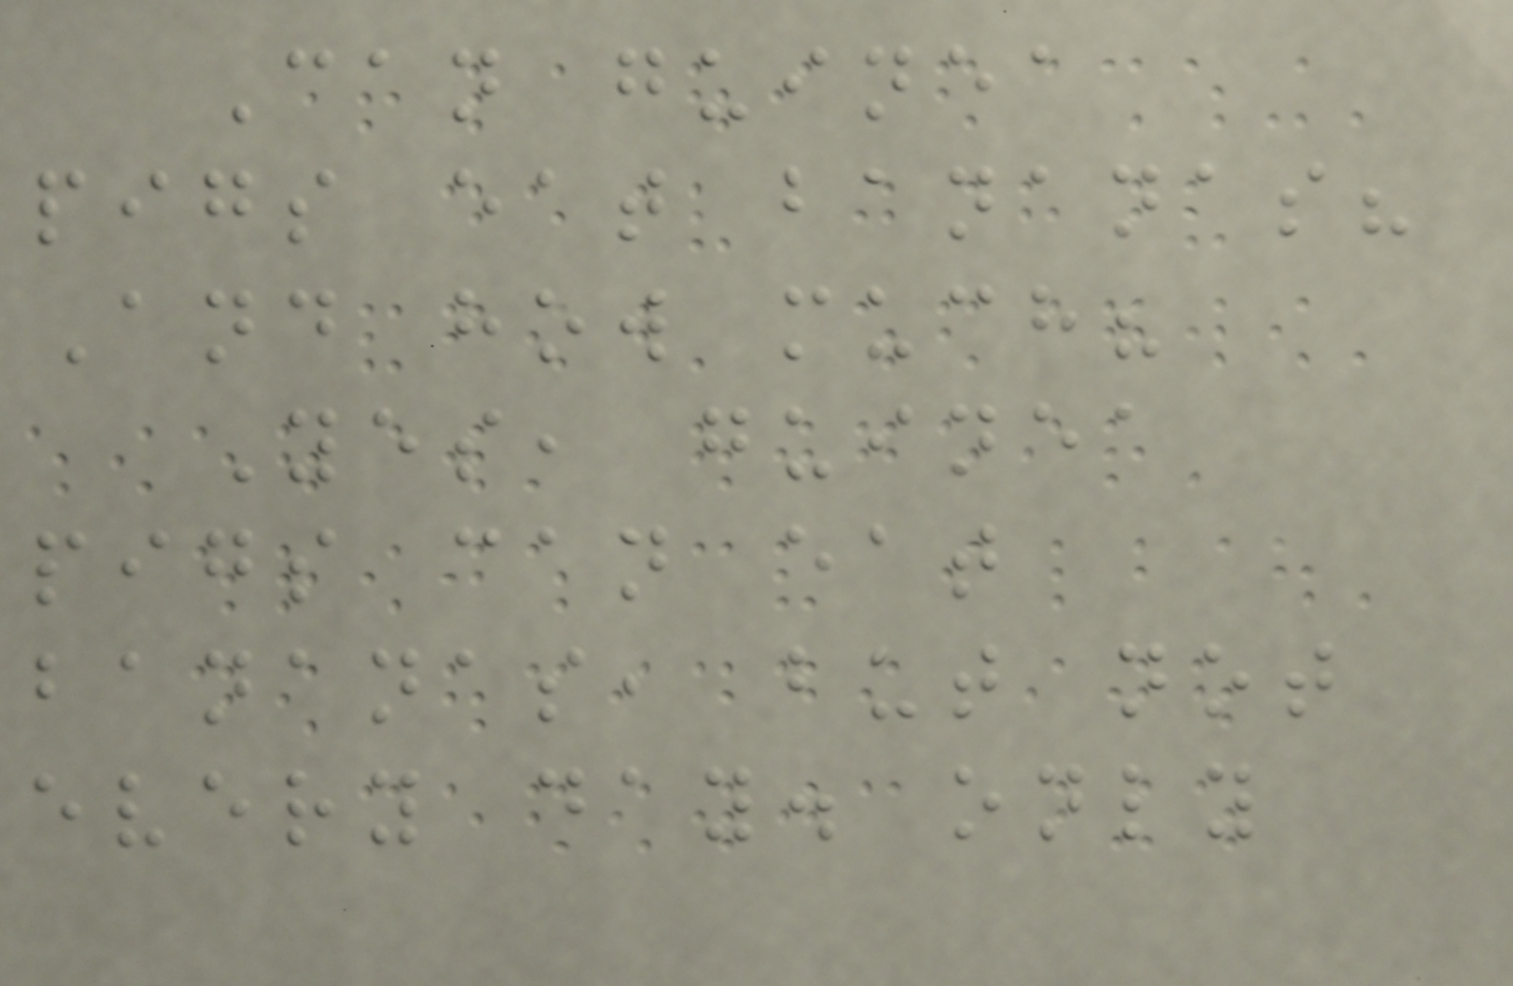Can guinea
pigs eat bananas?
And how much?
Yes, guinea
pigs can eat
bananas, but not
every day. only
